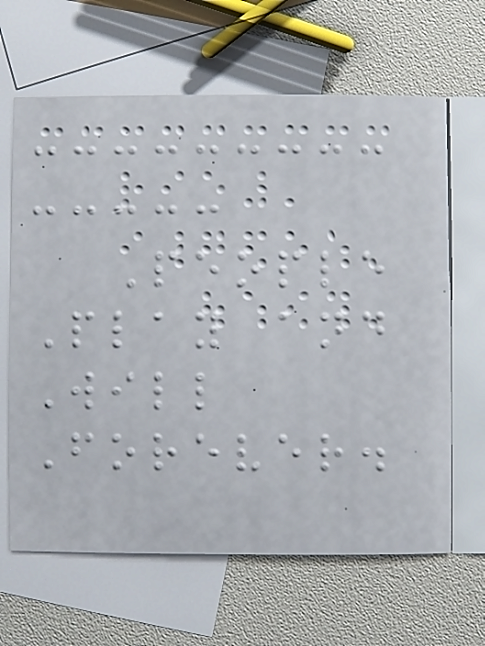People
Play and
Will
Forever.
